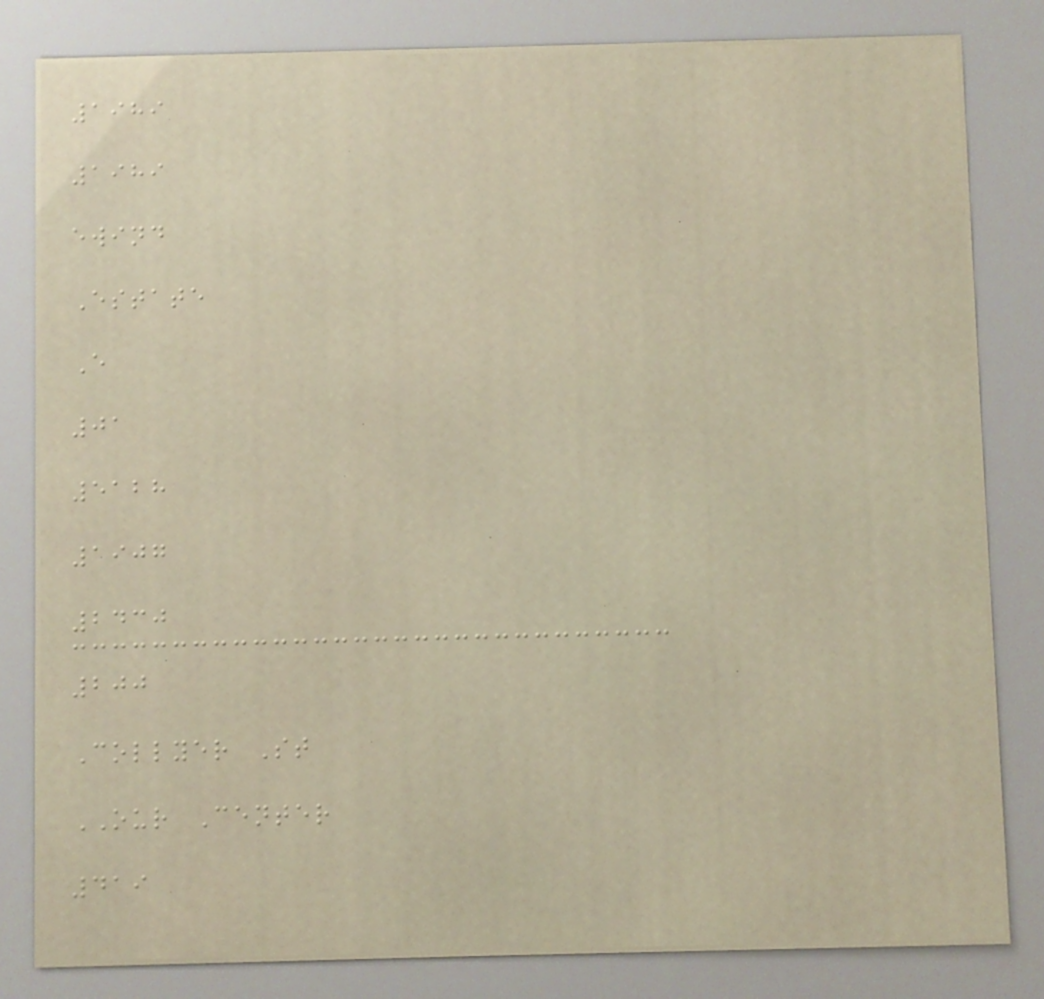1989
1989
ewind
Estate
E
01
5128
1907
2430
200
Collyer St
OUR Center
419
